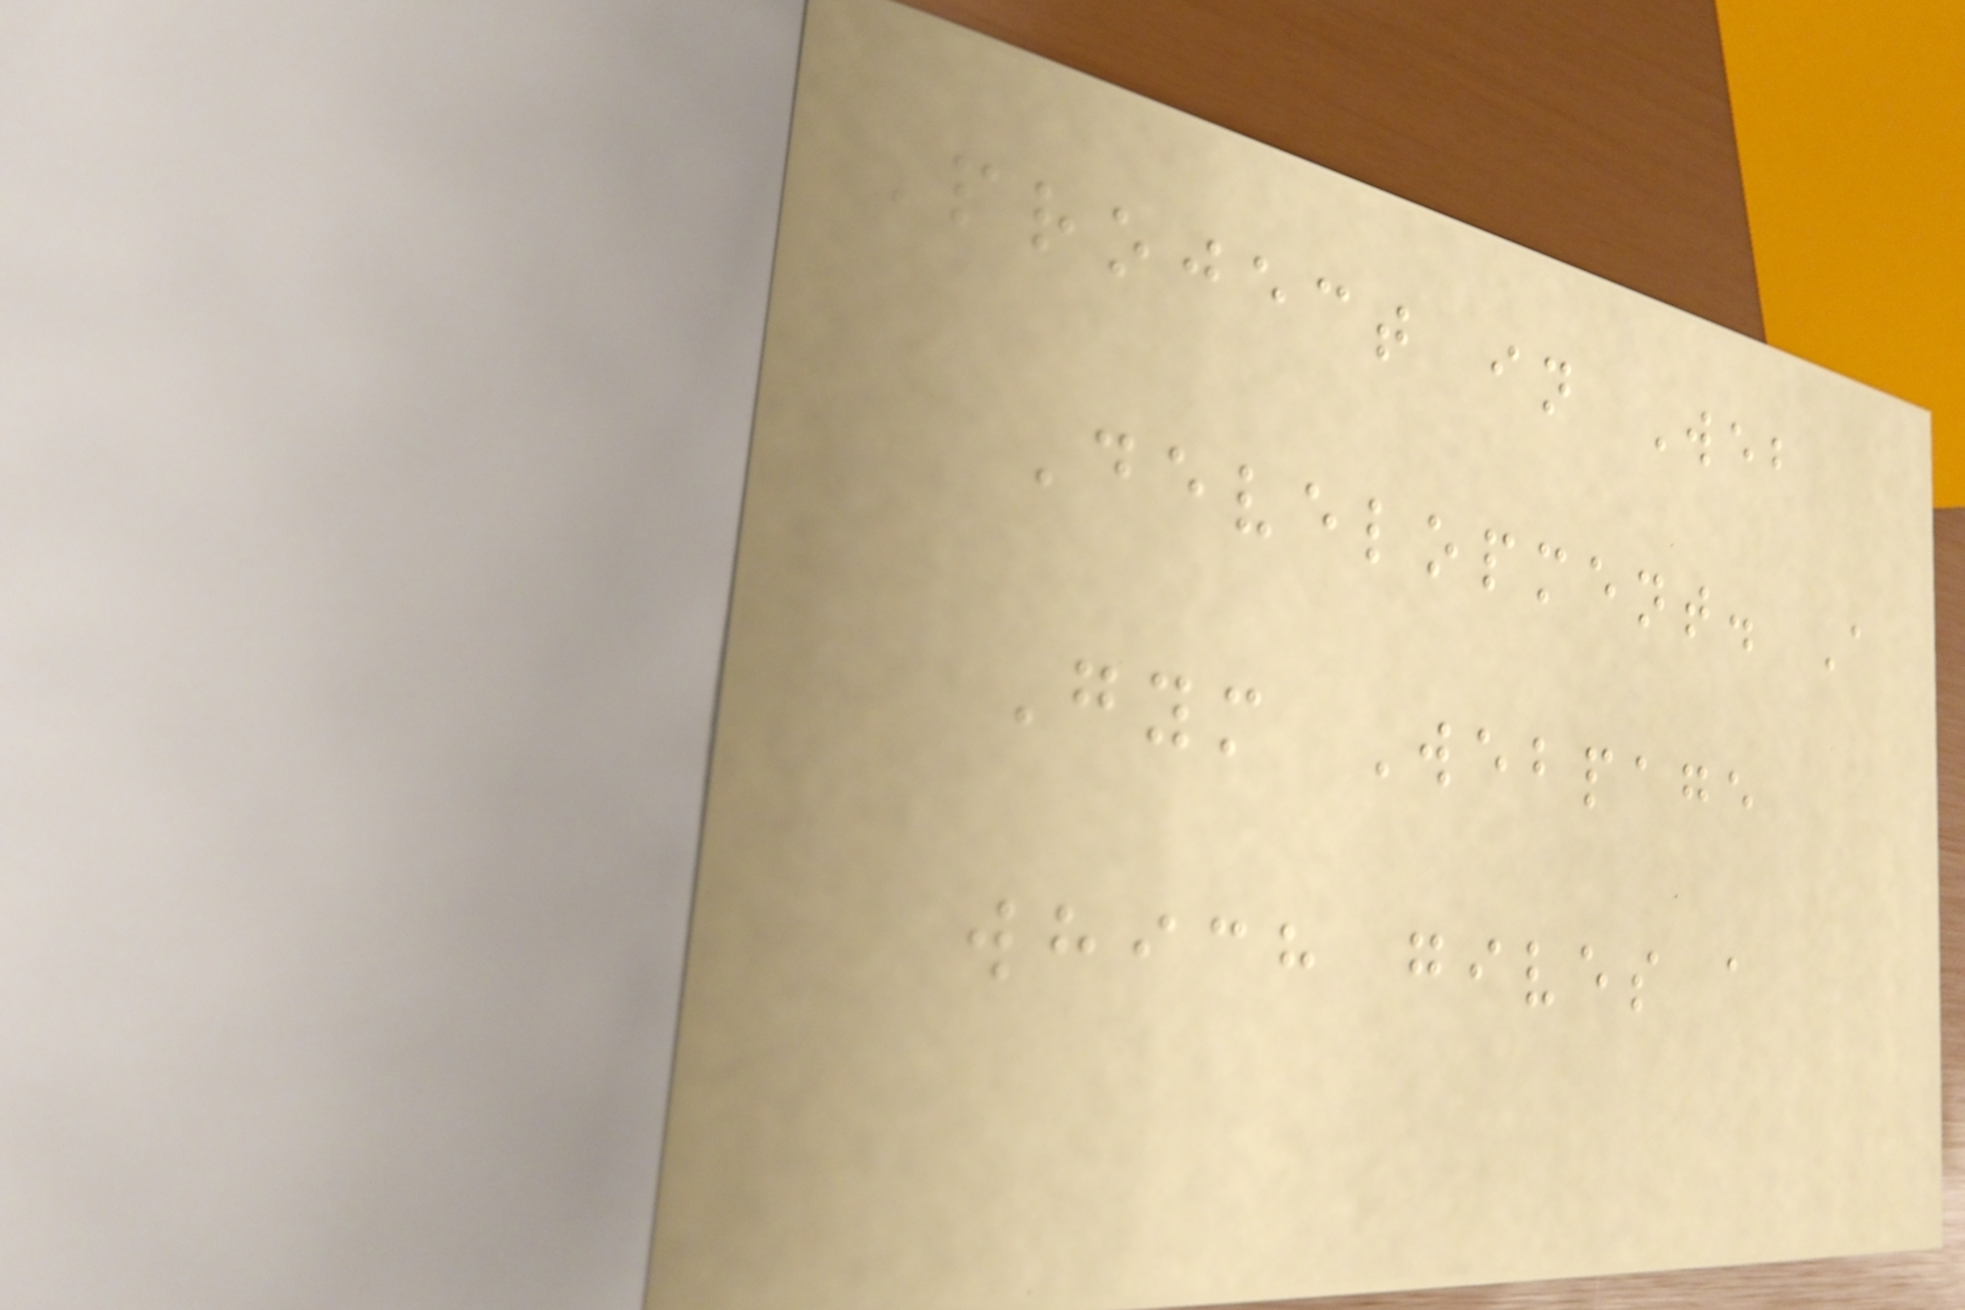Project in Web
Development. A
Gym Webpage
which gives a
